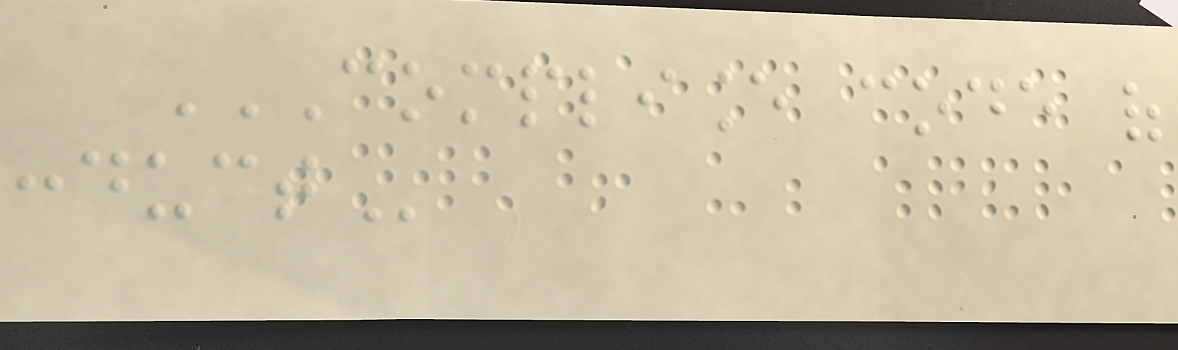COMPLIANCE CODE OF
CONDUCT
